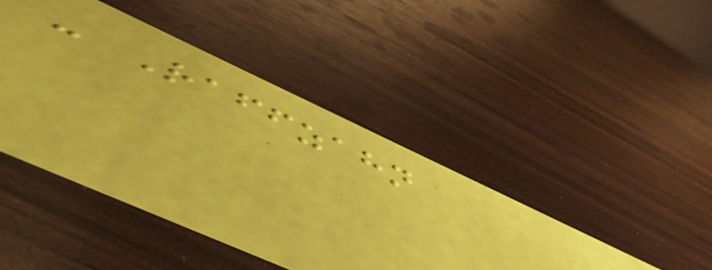- Raffzahn
